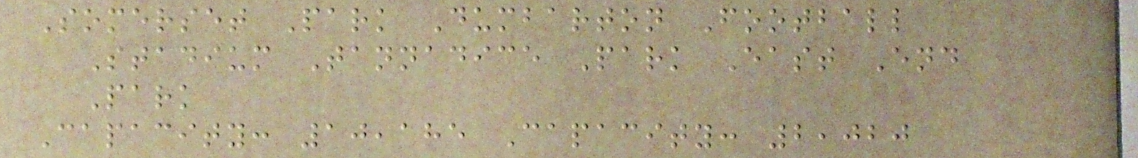Somerset Park Dumbarton Football
Stadium Tannadice Park East End
Park
Capacity: 10,185 Capacity: 2,020
